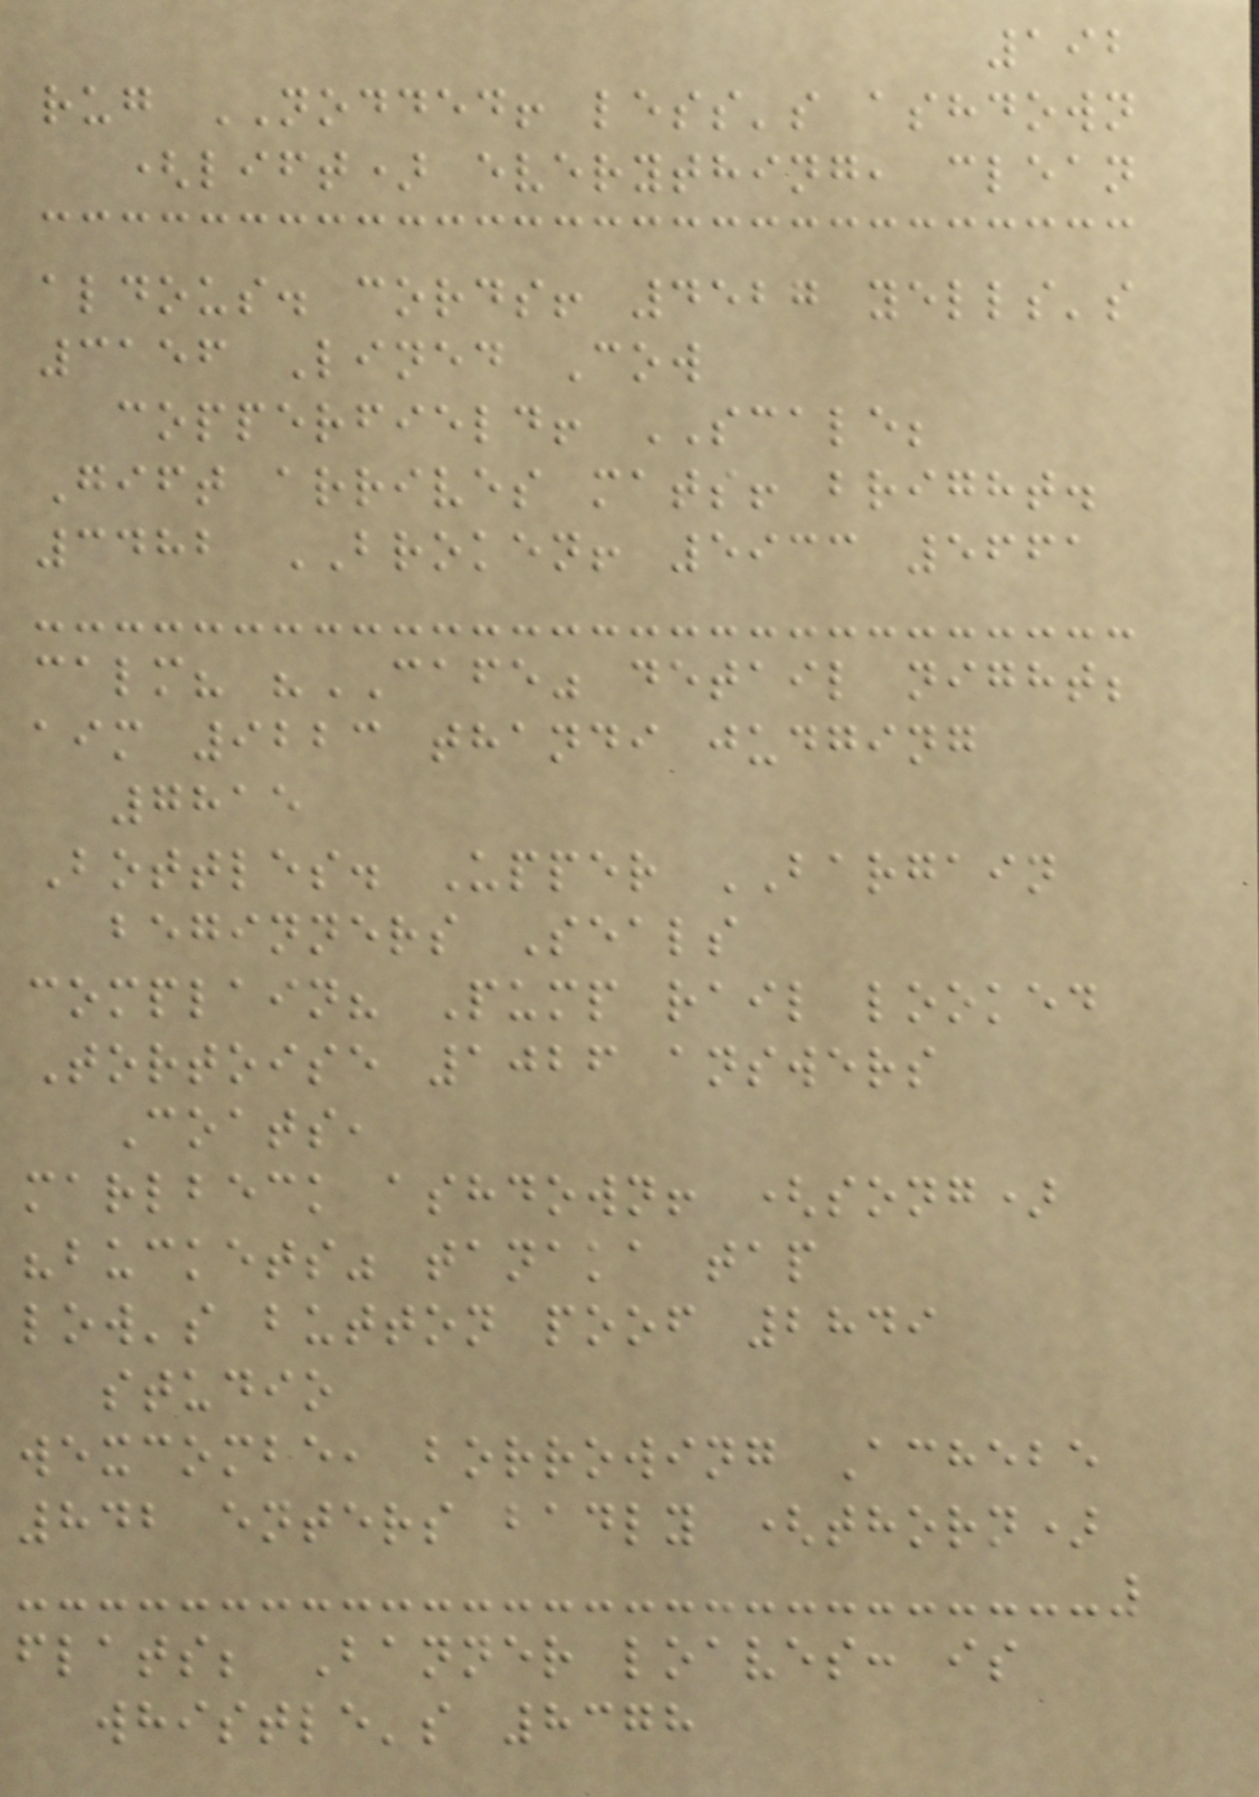192
rug NODDED! less's ashdown
(lift) everything, clean
aldous. cords! 4527 yells's
3156 Lined Cow
copperfield! SCALE;
Gift arrives mats! bright.
3482 BROKEN! 5933 5661
calm? "CAFE" detail night;
aim 9223 thandi judging
7815
Bottles. Upper BARGAIN
beginners Seals
complain? Pump rail looked
Tortoise 1026 answers
Coats,
marlbeck ashdown! (song)
"buckets" tanaka tap
low's button poof 2849
studio
wexcombe, borrowing Achebe
842 enters badly (thorn)
flats; Banner loaves: is
whistle's 8378
